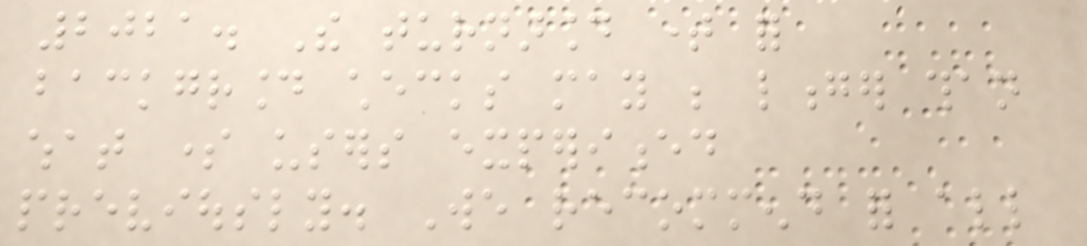2021. The turnaround time for
background checks may be longer than
what some users experienced
previously. We recommend for all
